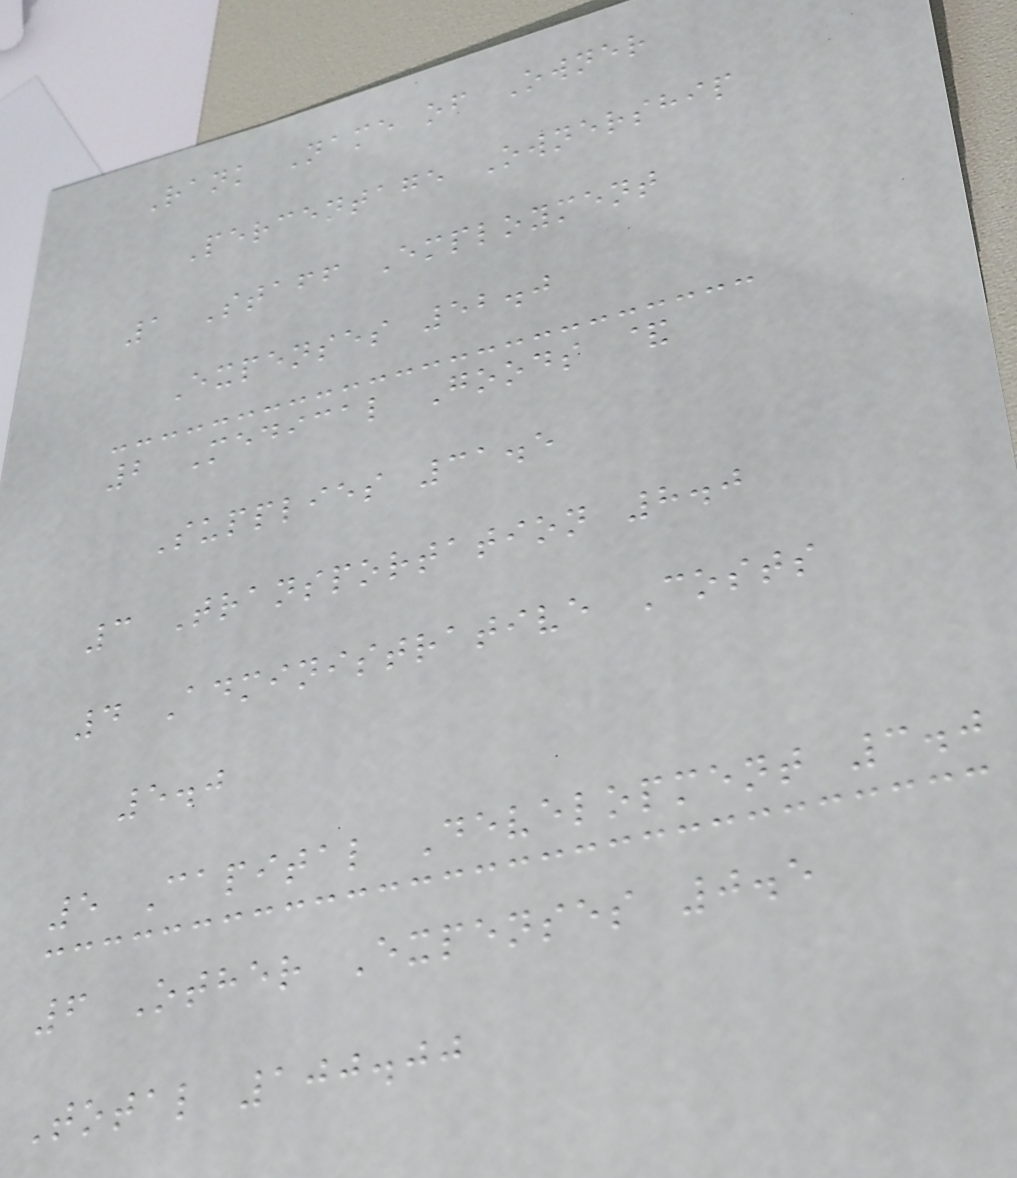Rank Name of Owner
Percentage Ownership
1 Staff Employment
Expenses 52.0
2 Medical Goods &
Supplies 31.5
3 Transportation 8.0
4 Administrative Costs
5.0
5 Capital Development 3.0
6 Other Expenses 0.5
Total 100.00
